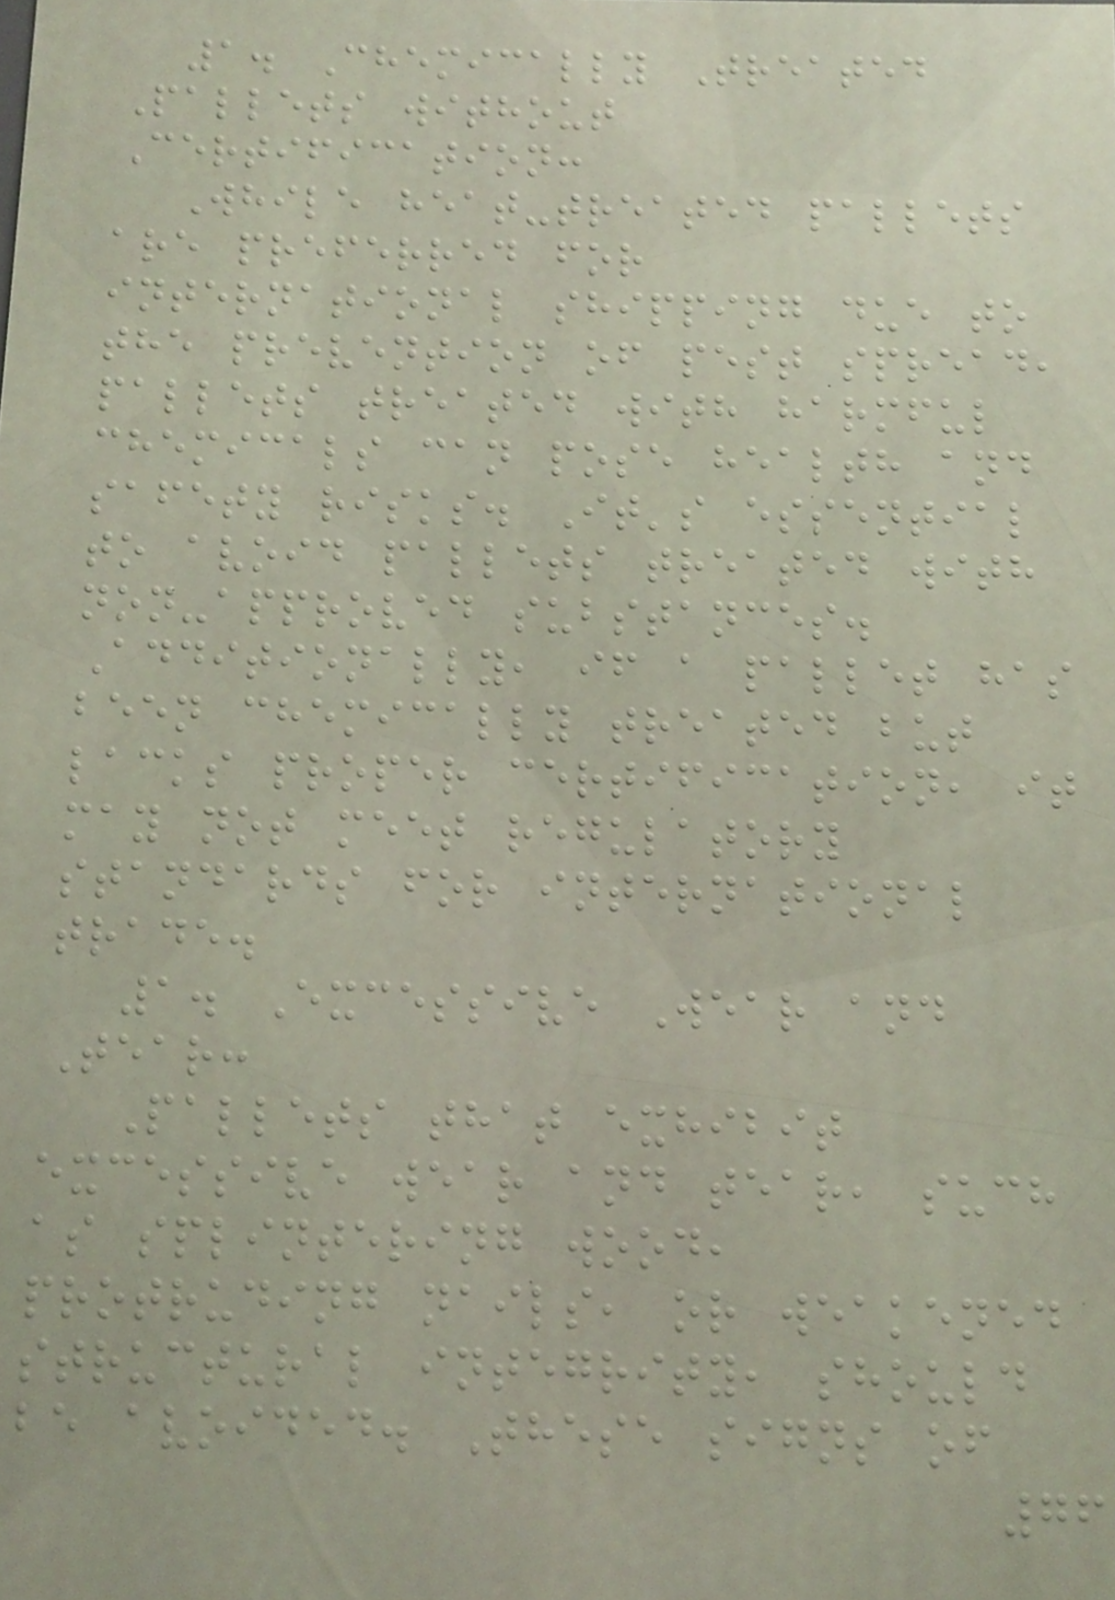1. Chemically Treated
Pallets without
Certification:
While heat-treated pallets
are preferred for
international shipping due to
the prevention of pest spread,
pallets treated with harmful
chemicals can pose health and
safety risks. It's essential
to avoid pallets treated with
non-approved substances.
Additionally, if a pallet has
been chemically treated but
lacks proper certification, it
may not meet regulatory
standards for international
trade.
1. Excessive Wear and
Tear:
Pallets that exhibit
excessive wear and tear, such
as splintering wood,
protruding nails, or weakened
structural integrity, should
be avoided. These signs of
76
